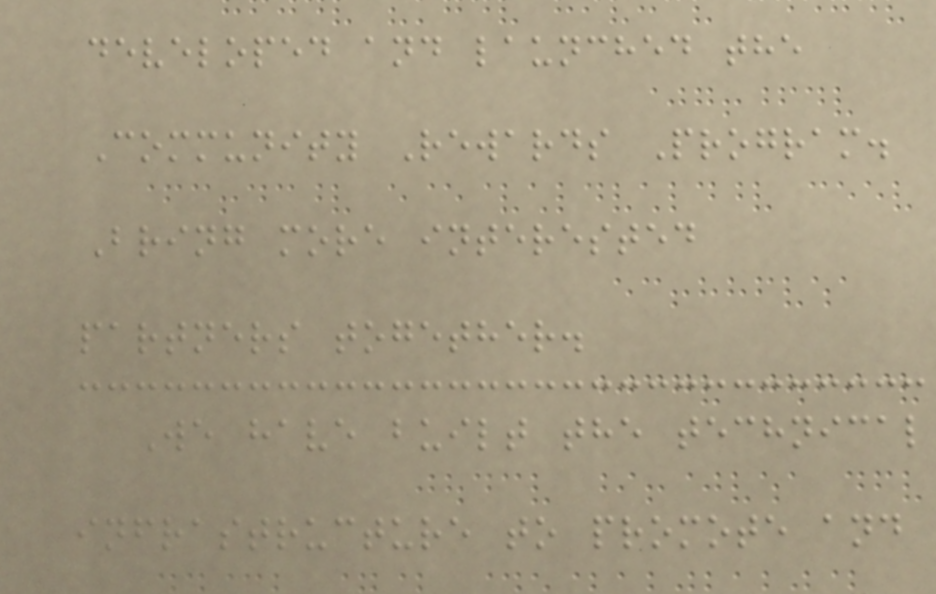developed and launched the
Community Rewards Program.
Bring more interested
partners together.
We have built the technical
infrastructure to promote and
